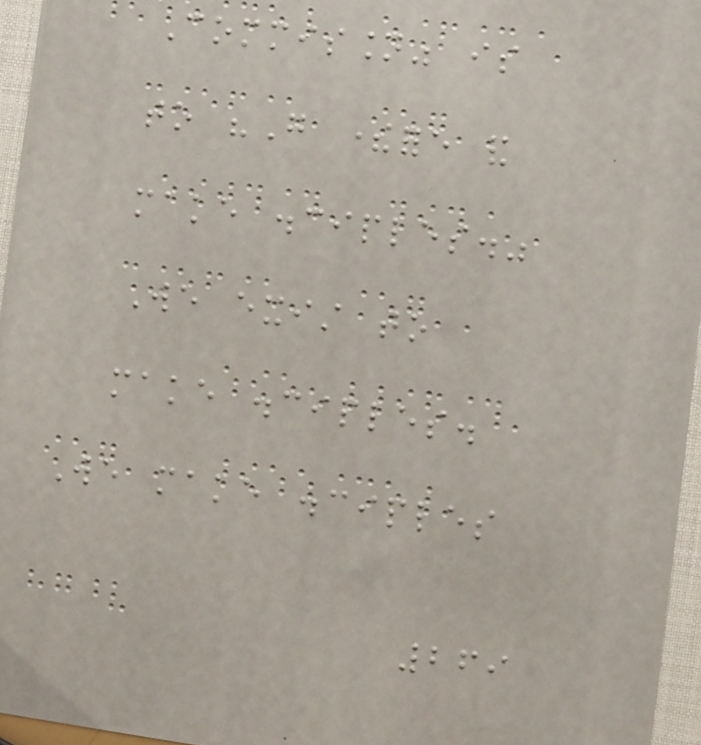Commission" is
to "Go therefore and
make disciples."
We exist to
make disciples.
We make disciples
269
